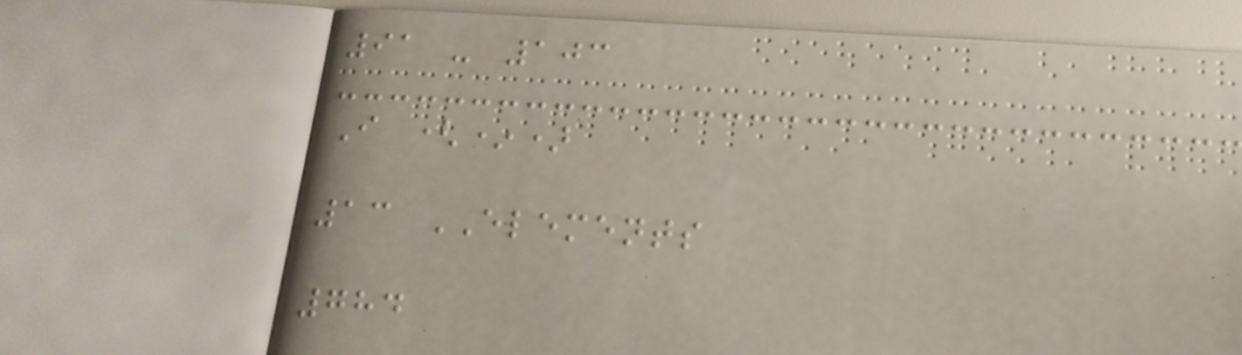91 - 103
I (*)
13 ELEMENTS
784
